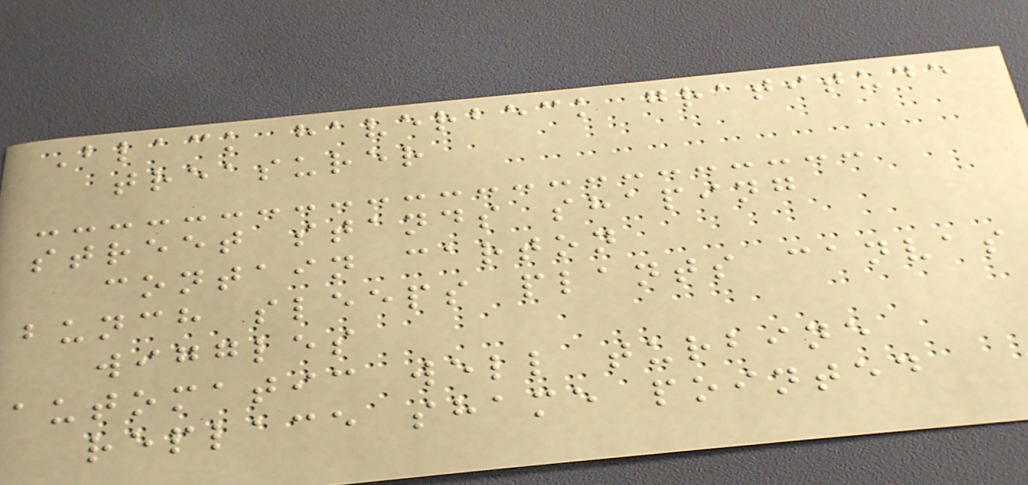Black haverbeck gratitude
treasurer
street stands shaping
contain carton
bunch sleeps plants canvas
wiggles
automatic well turbine
replace shame pointed
